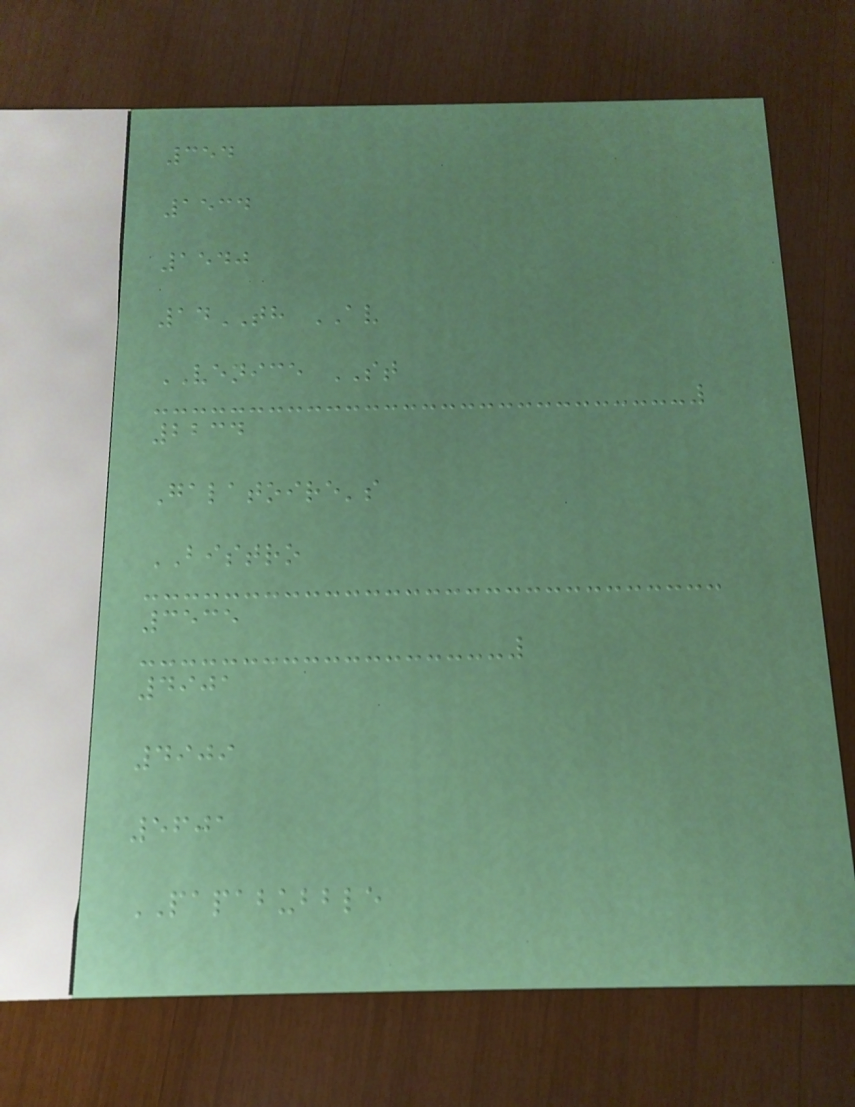354
1534
1540
14TH AV
VENICE ST
2234
Galatoire's
BISTRO
3535
4901
4909
5601
PAPABUBBLE
